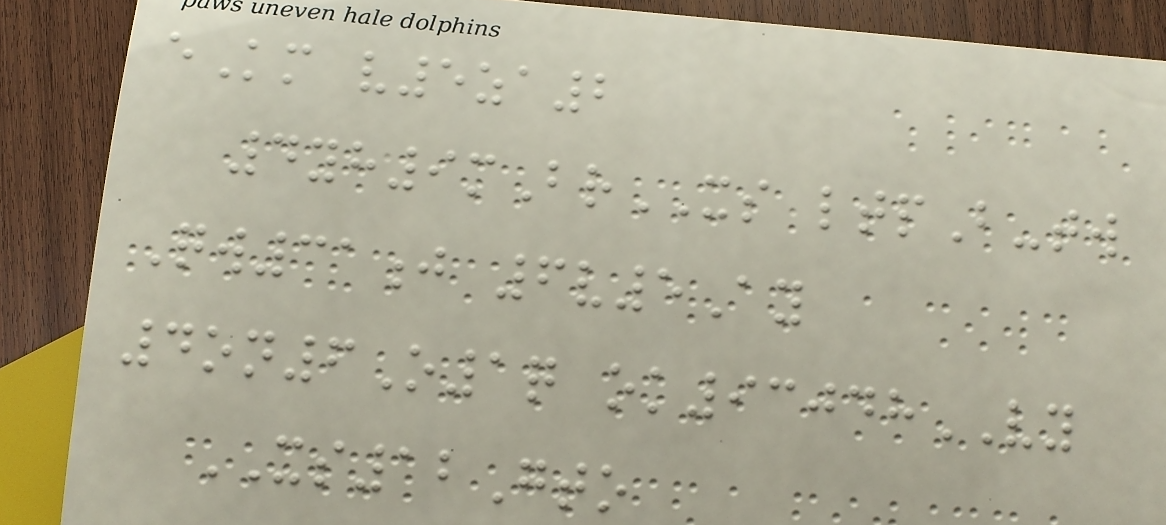eKm v5za2
4yh9mBrXS ltpB-tw
Qw31j 6v5Ay
4on6O1q ok93048VY
XS12Gto
